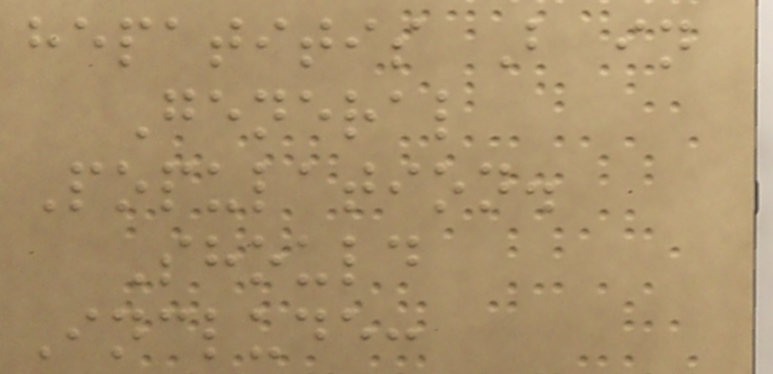hepatitis B in
General
Population.
Should
Include:
